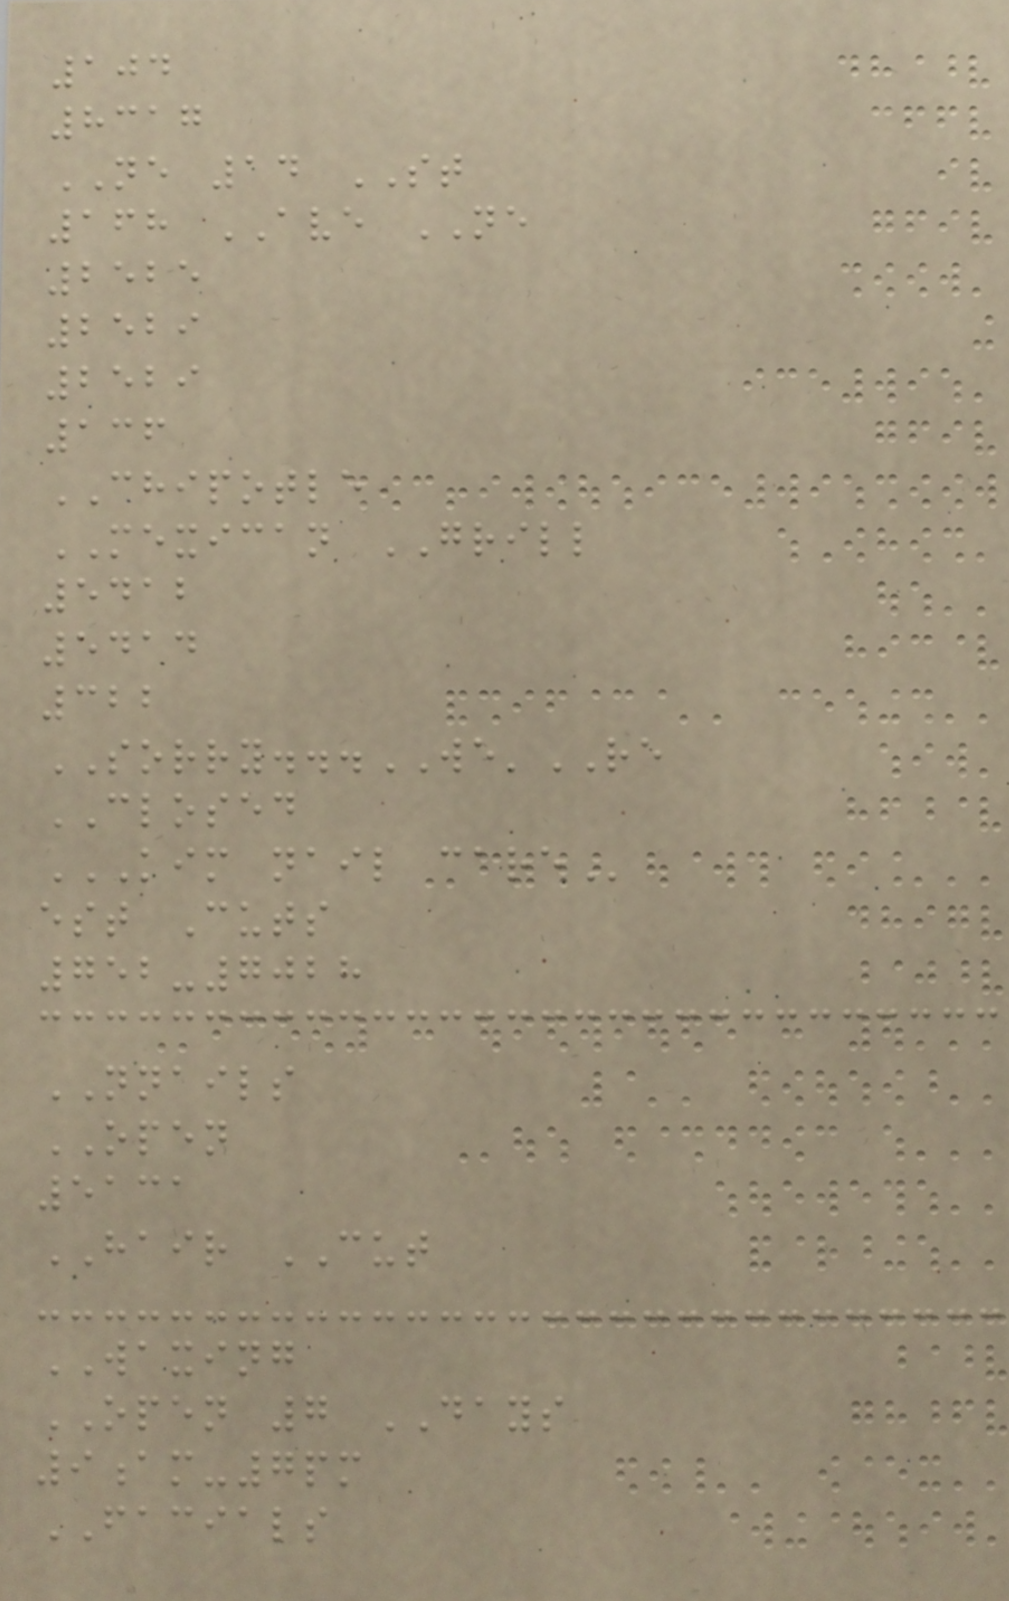104
8317
NE 14 ST
168 AVE NE
2525
2529
2529
136
CHIPOTLE
MEXICAN GRILL
5412
5414
322
SORRY...WE'RE
CLOSED
KIM NAIL CARE
est Cuts
752-7028
NNAILS
OPEN
5131
HAIR CUT
WAXING
OPEN 7 DAYS
9am-7pm
FACIALS
